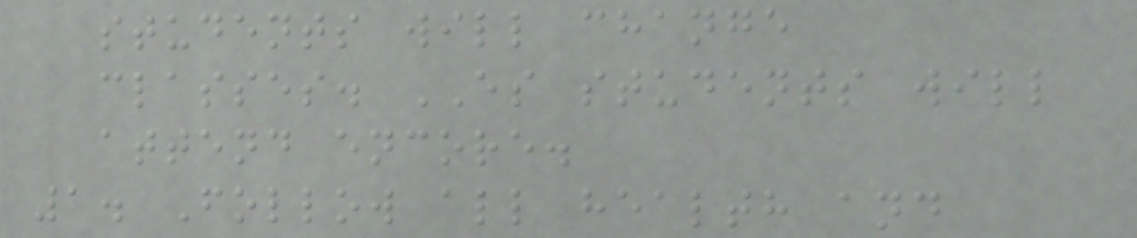students will change
classes. ES students will
attend encore.
1. Follow all health and
